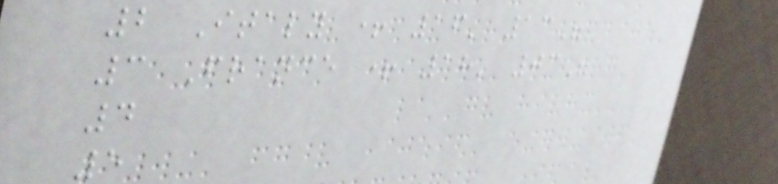2 Italy + 16' 13"
3 France + 18' 03"
4
5
